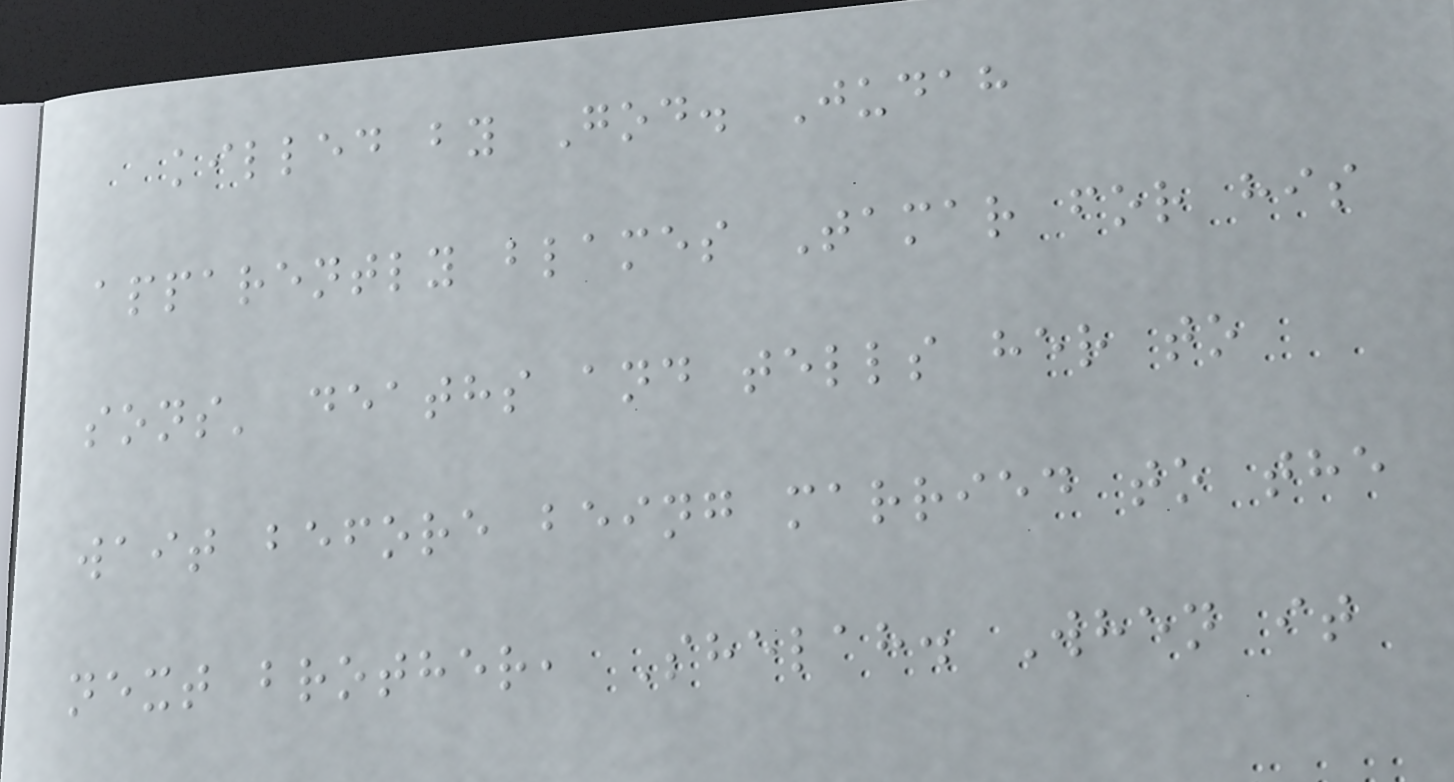killed by God. Judah
apparently blames Tamar for his
sons' deaths and tells her to
wait before being married to the
next brother, Shelah. When it
